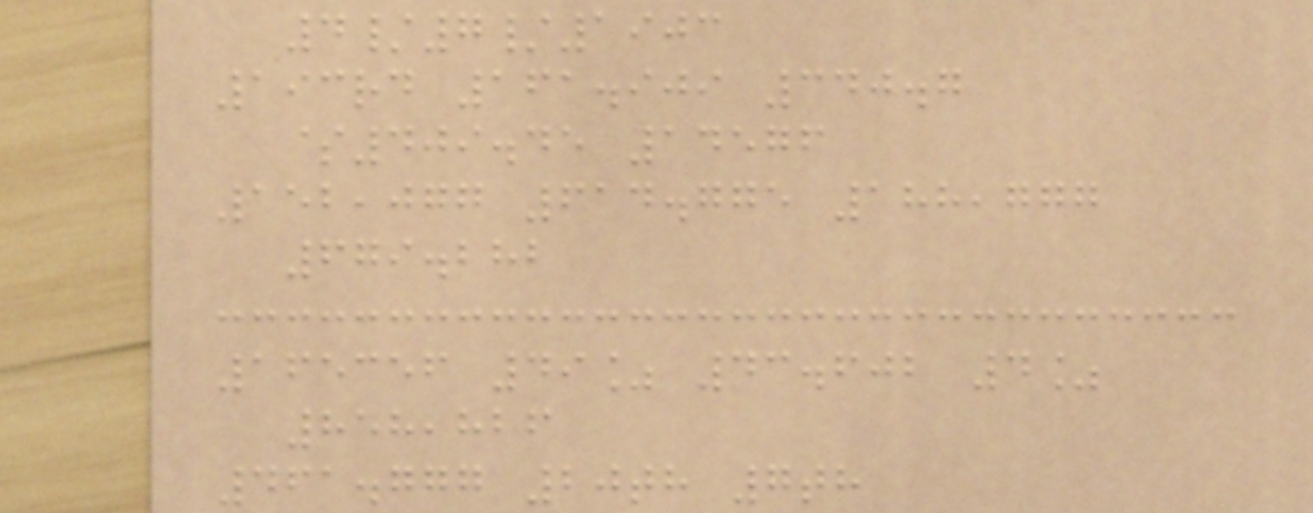4/7/1903
193rd 161.909 340.7
$409.45 14576
152,077 614.775 188,777
679.282
165356 49% 43.602 4%
858,826
461.777 20th 7th
